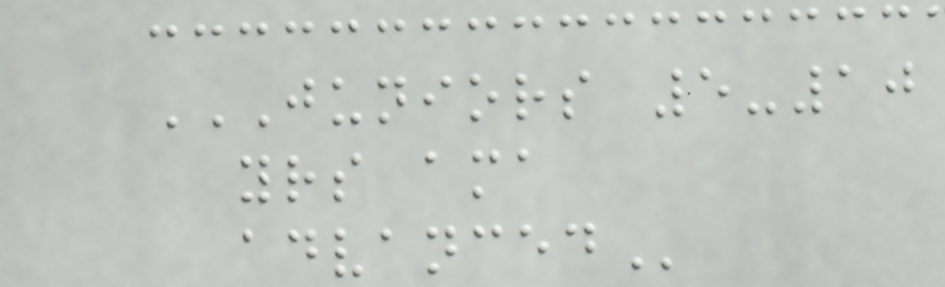JUNIORS 5-10
YRS AMA
ADVANCED
